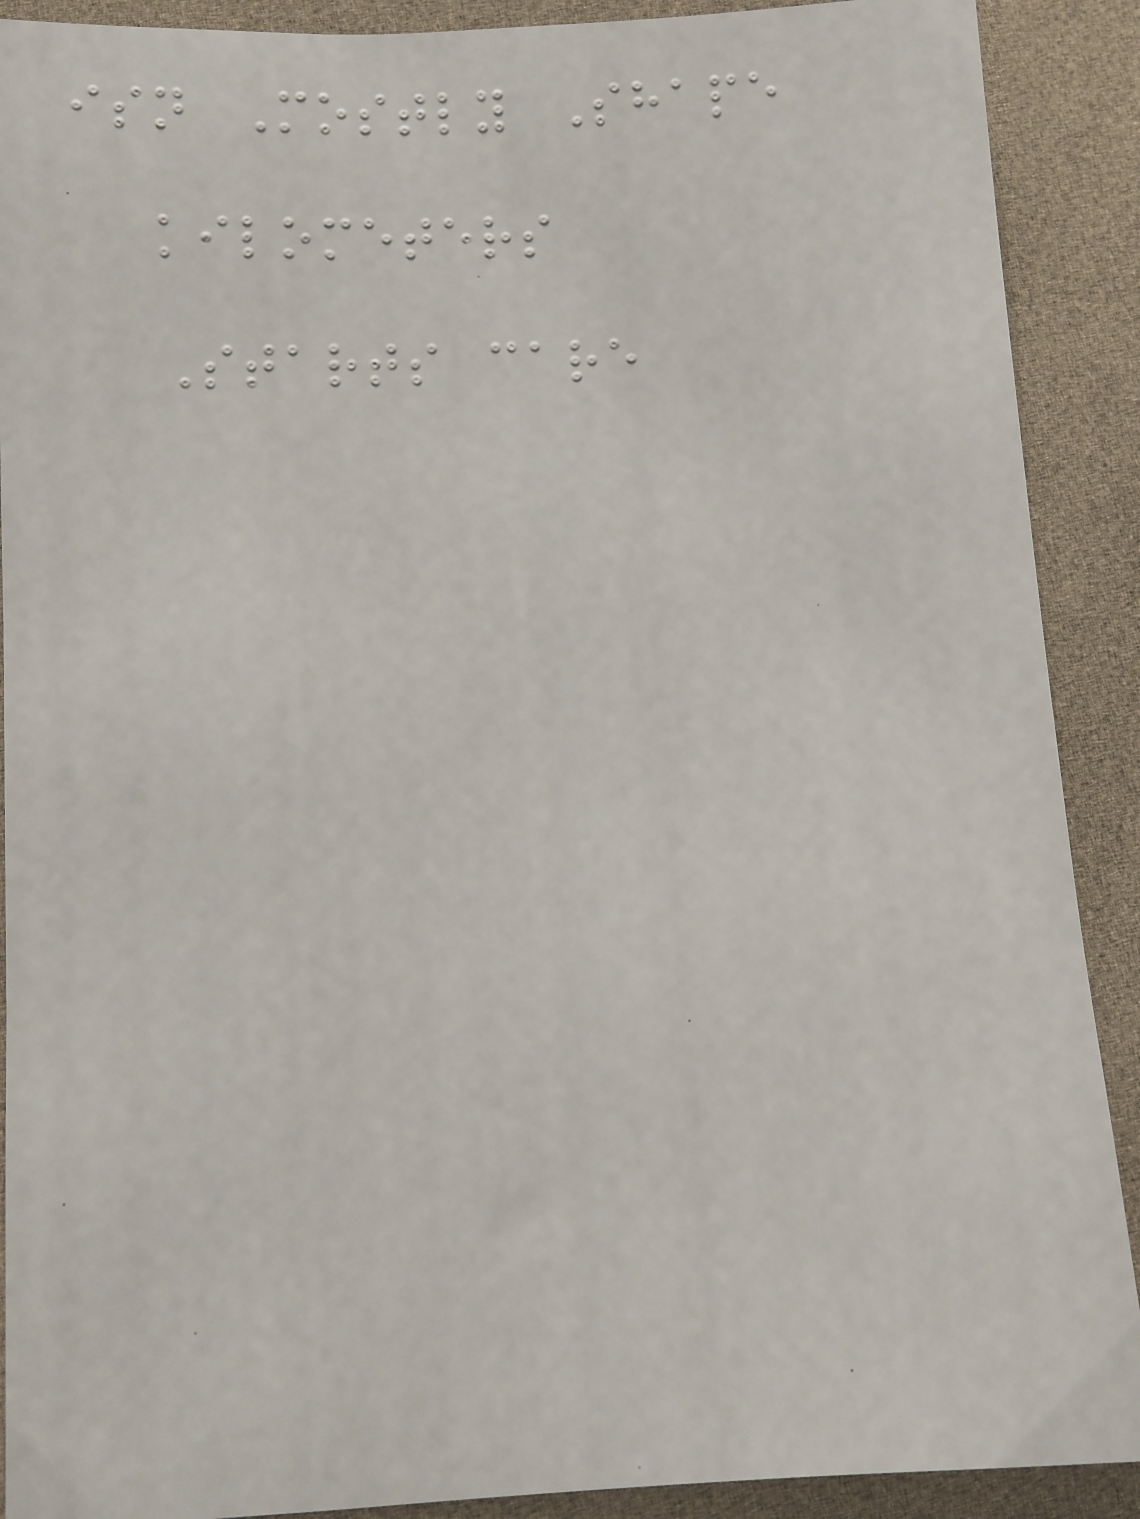isn Mostly Shape
kilometers
Starts care
